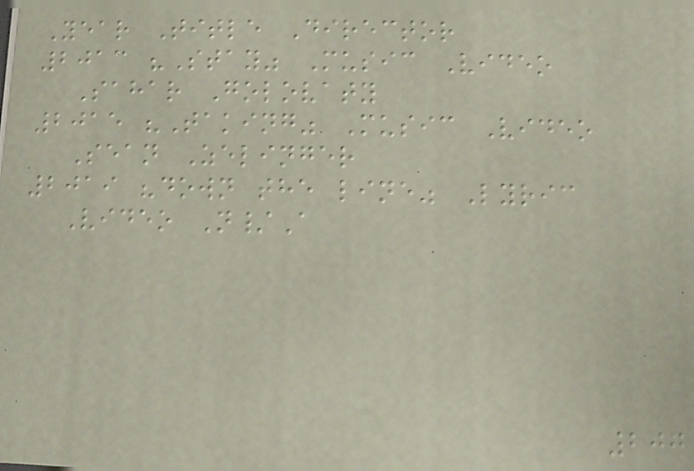Year Title Director
2013 "Stay" Music Video
Sahar Golovaty
2015 "Taking" Music Video
Sean Zelinger
2019 "down the line" Lyric
Video N/A
207
